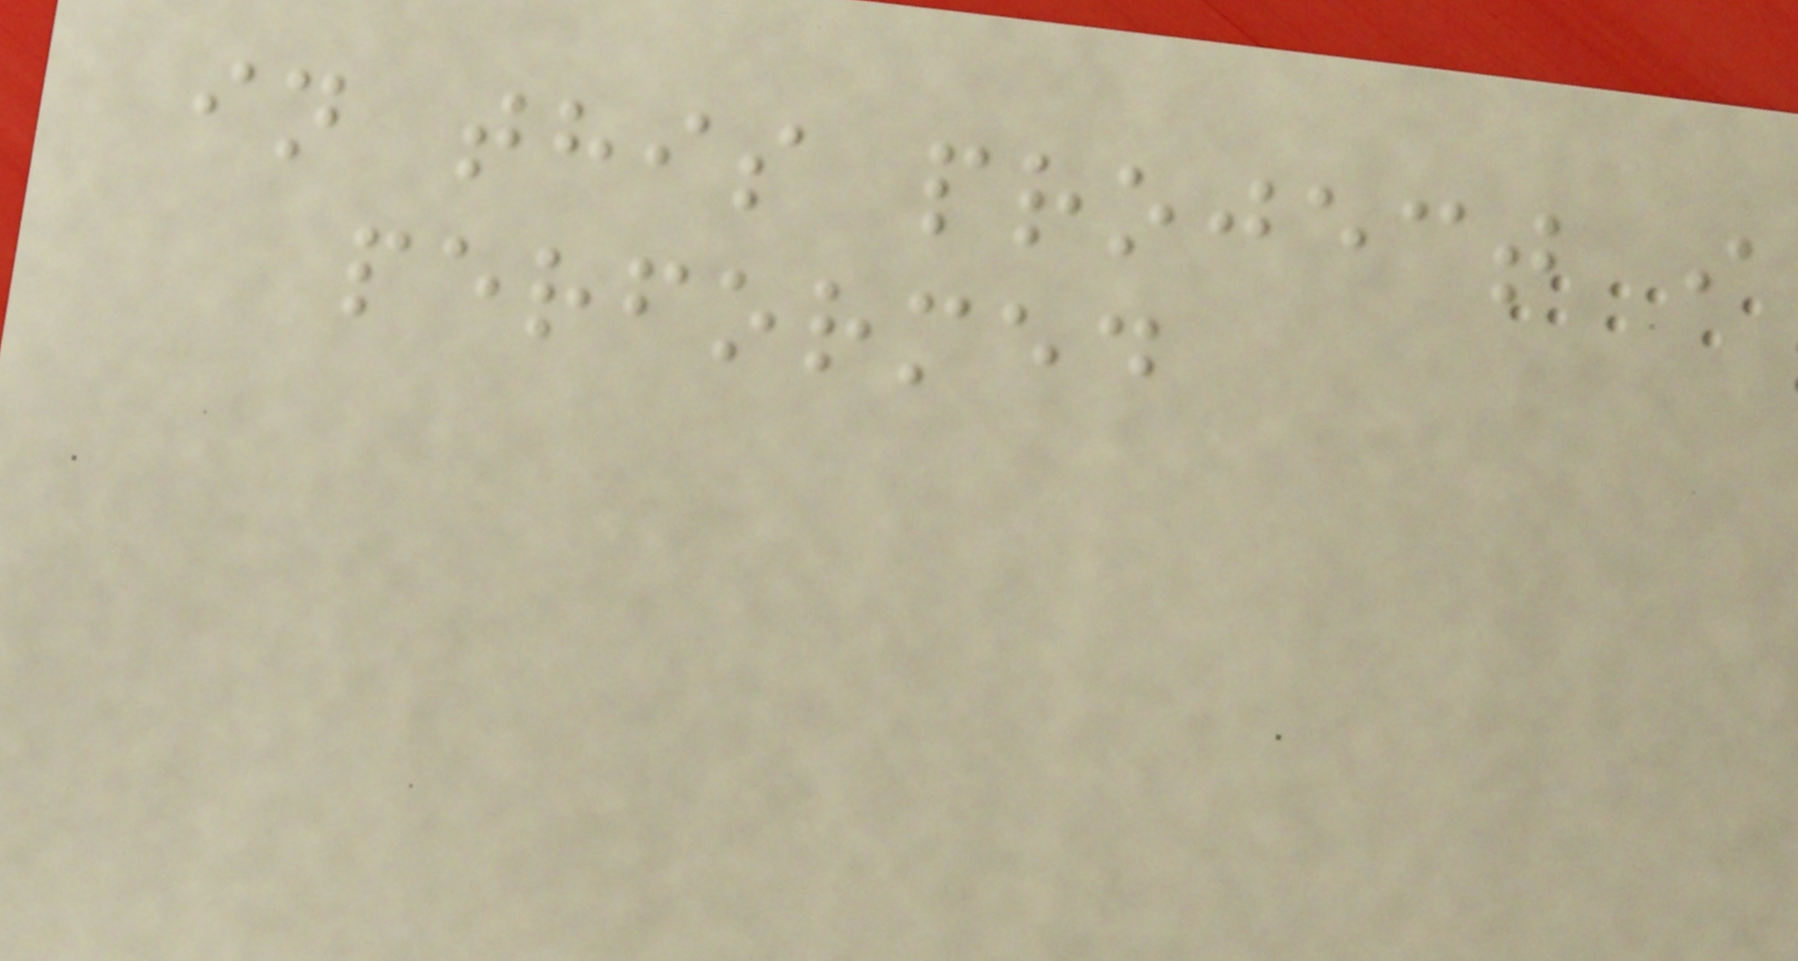in this project i
performed
